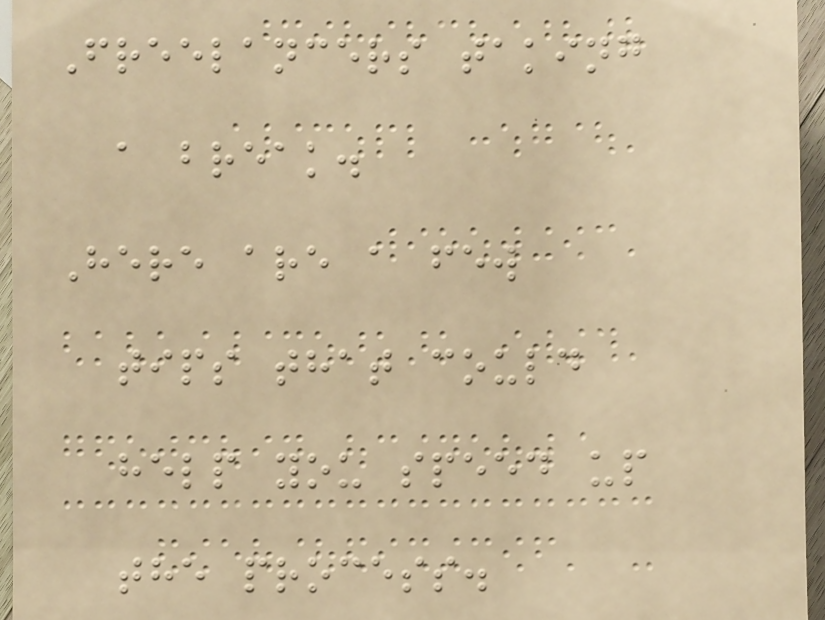Freelancers taking
a break.
Here are a few
tips that could
help you speed up
the process.
